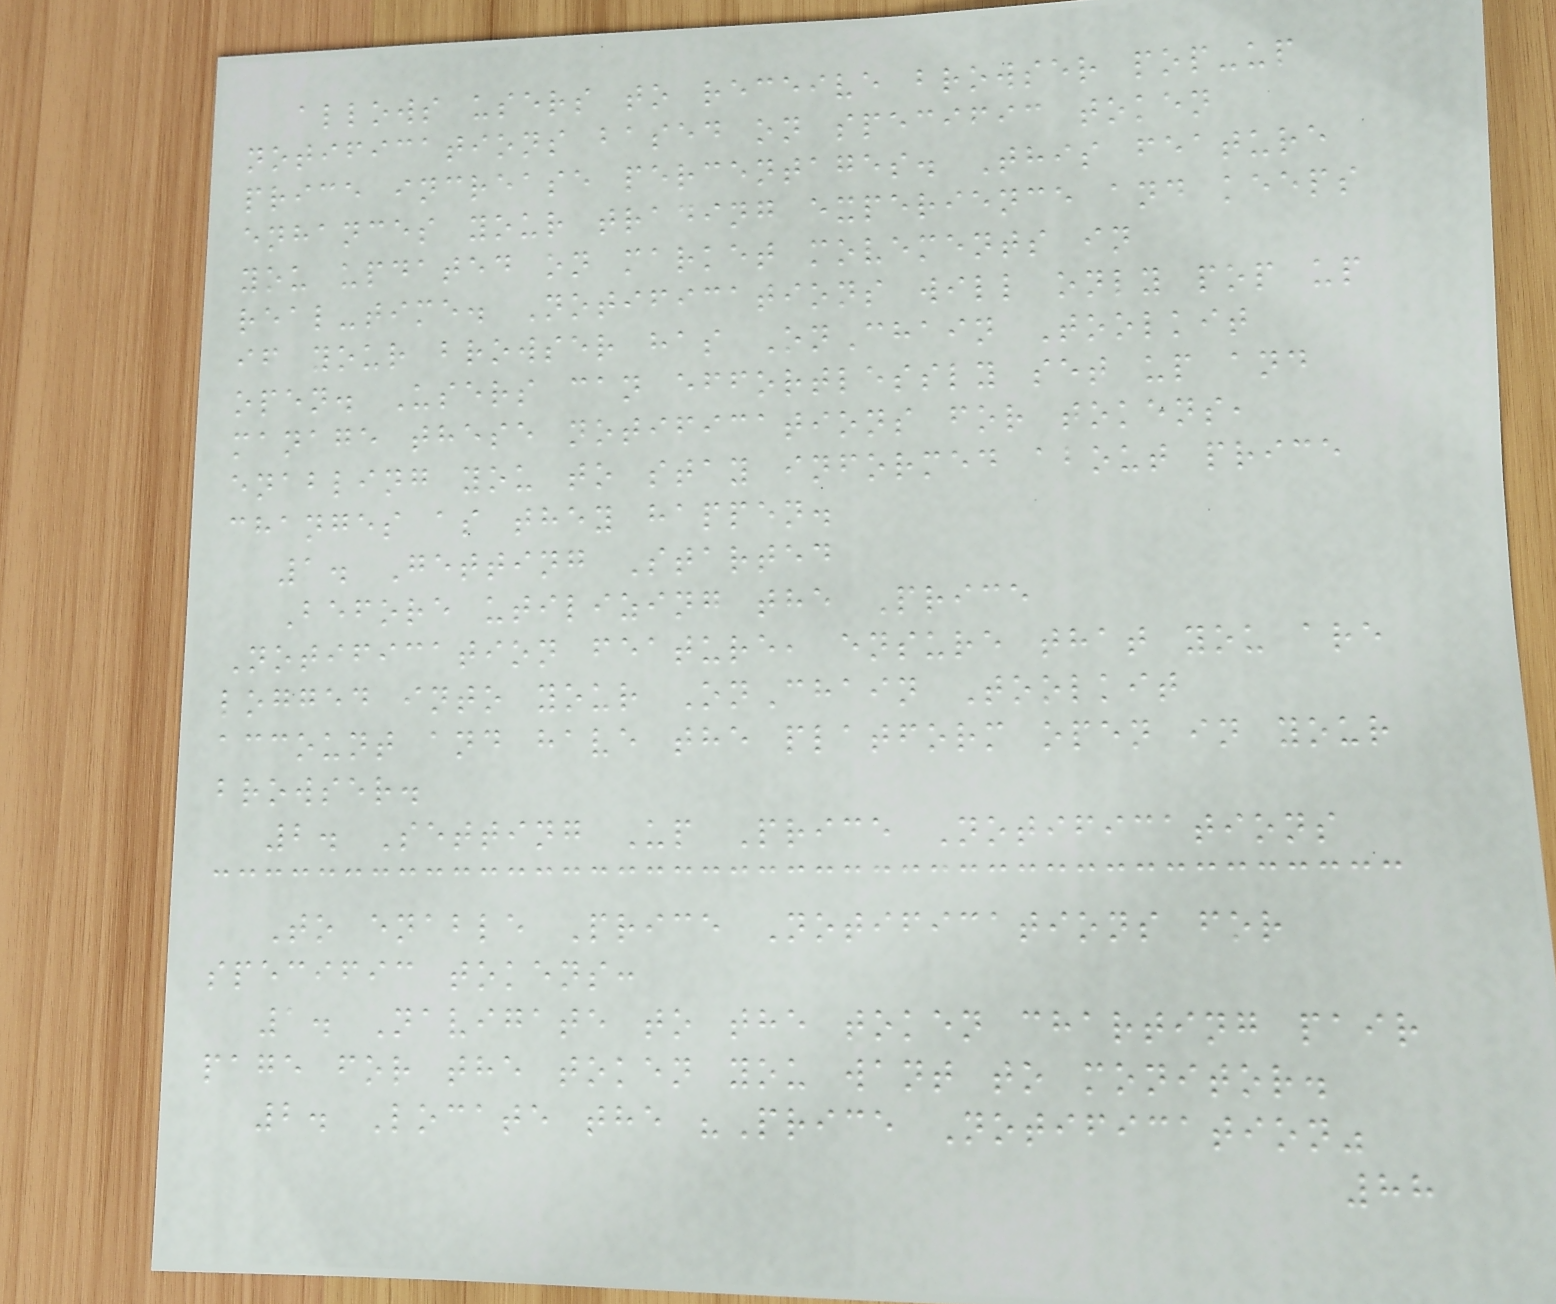allows users to receive browser pop-up
notifications based on specific token
price increase percentages. This feature
enhances your trading experience and keeps
you updated on market movements in
real-time. Notifications will only pop up
if your browser has OnChain Toolkit
open. Users can effortlessly set up and
manage these notifications for tokens,
enabling you to stay informed about price
changes as they happen.
1. Getting Started
Before utilizing the Price
Notification feature, ensure that you are
logged into your OnChain Toolkit
account and have the platform open in your
browser.
2. Setting Up Price Notifications
To enable Price Notifications for
specific tokens:
1. Navigate to the token charting pair
page for the token you want to monitor.
2. Locate the "Price Notification"
88
